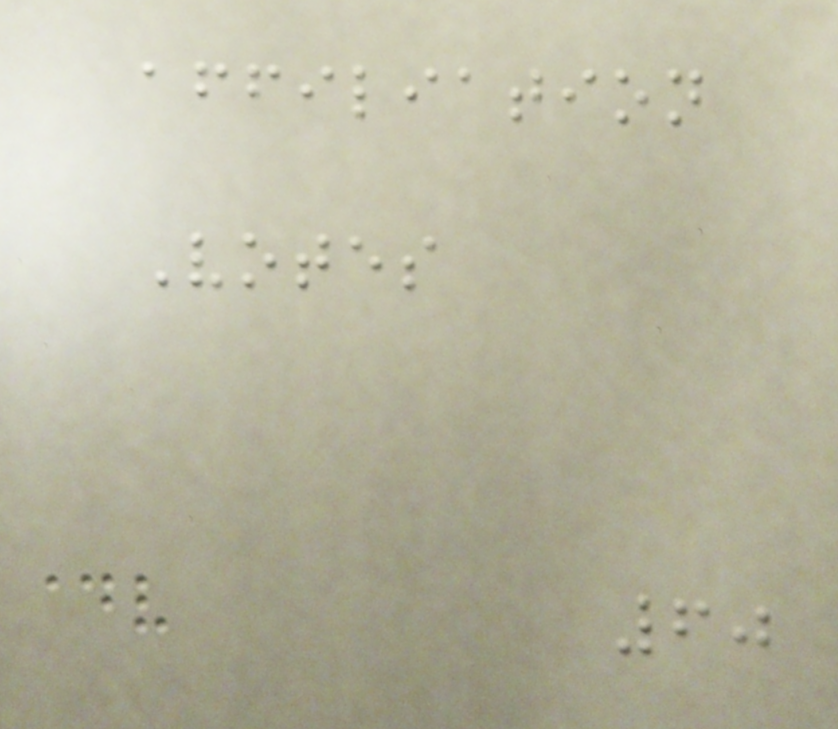affiliation
Votes
60
